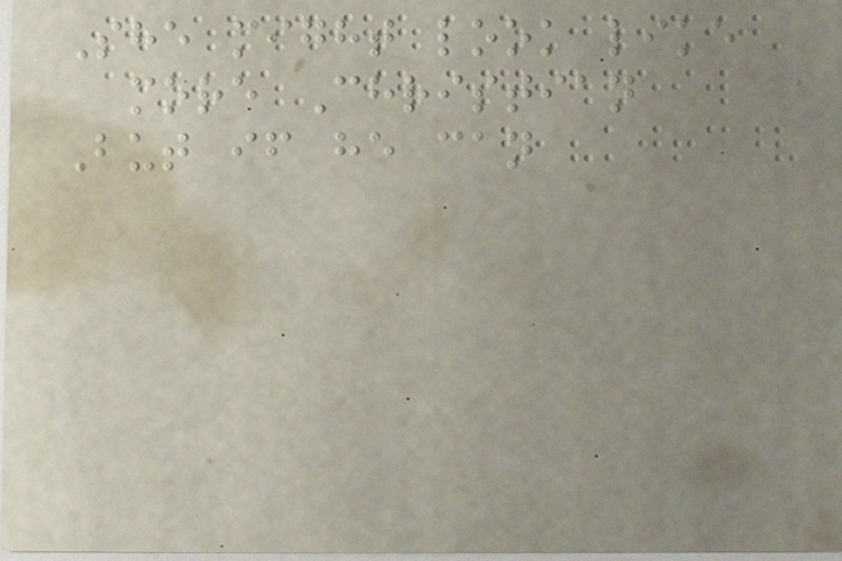She might look like
more Christian
But if he can
